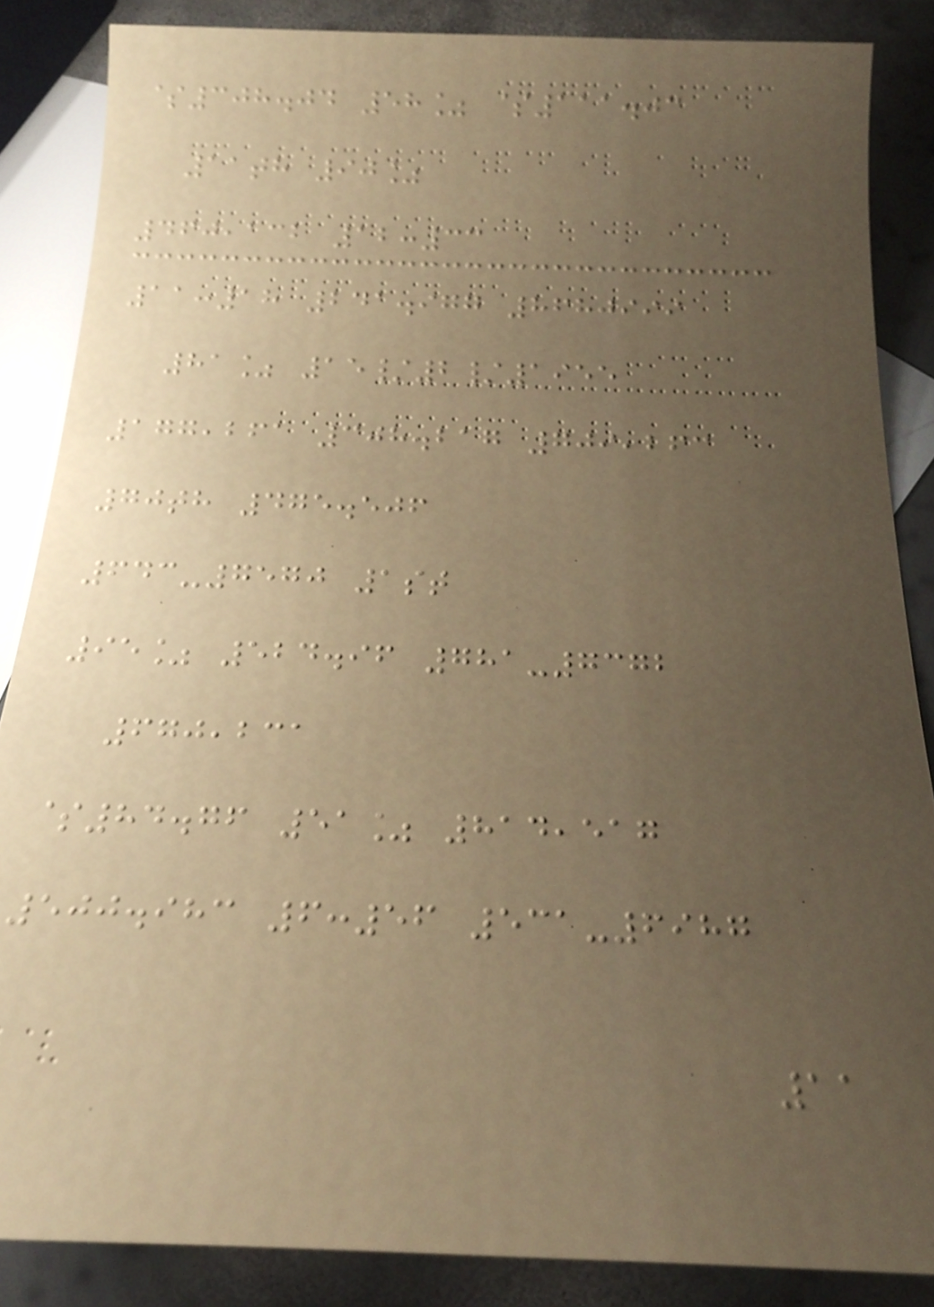$308.04 58% $111.03
11th 90%
460,132 12:33
11:18 241.977 8680999
81% 15/2/1955
177,261 308.217 709,263
70th 475.506
643-7570 1st
95% 524.96 781-7372
670,231
$84.76 51% 814,517
500.983 6:56 531-6987
11
